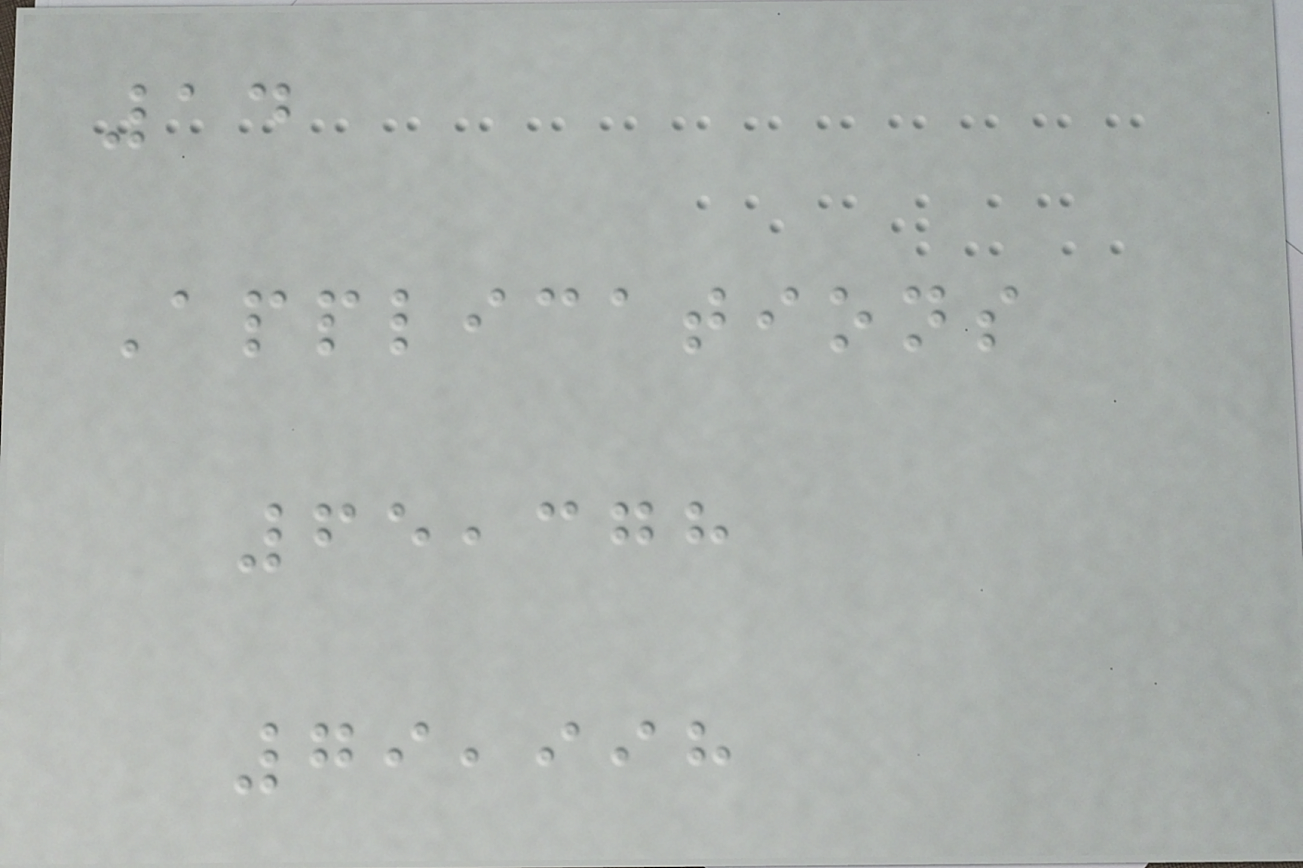14
Applications
65,378
79,998
